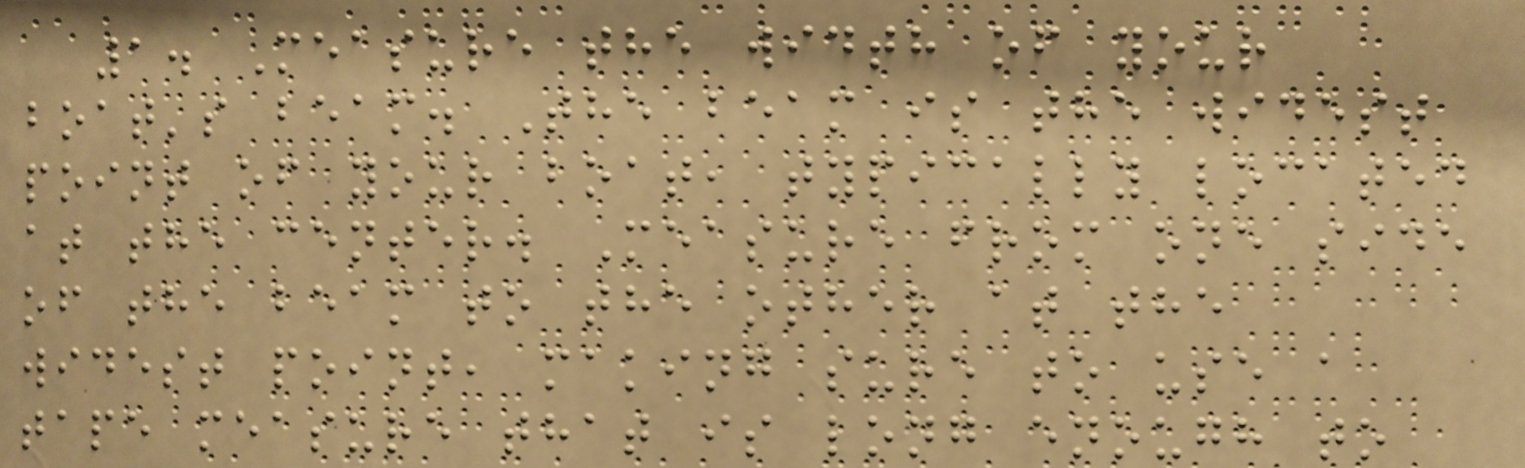1. Measure the width of your
boat's beam. The beam is the widest
point of your boat, typically located
at the center. Measure from one side
of the beam to the other at the
widest point, making sure to use a
tape measure that is long enough to
